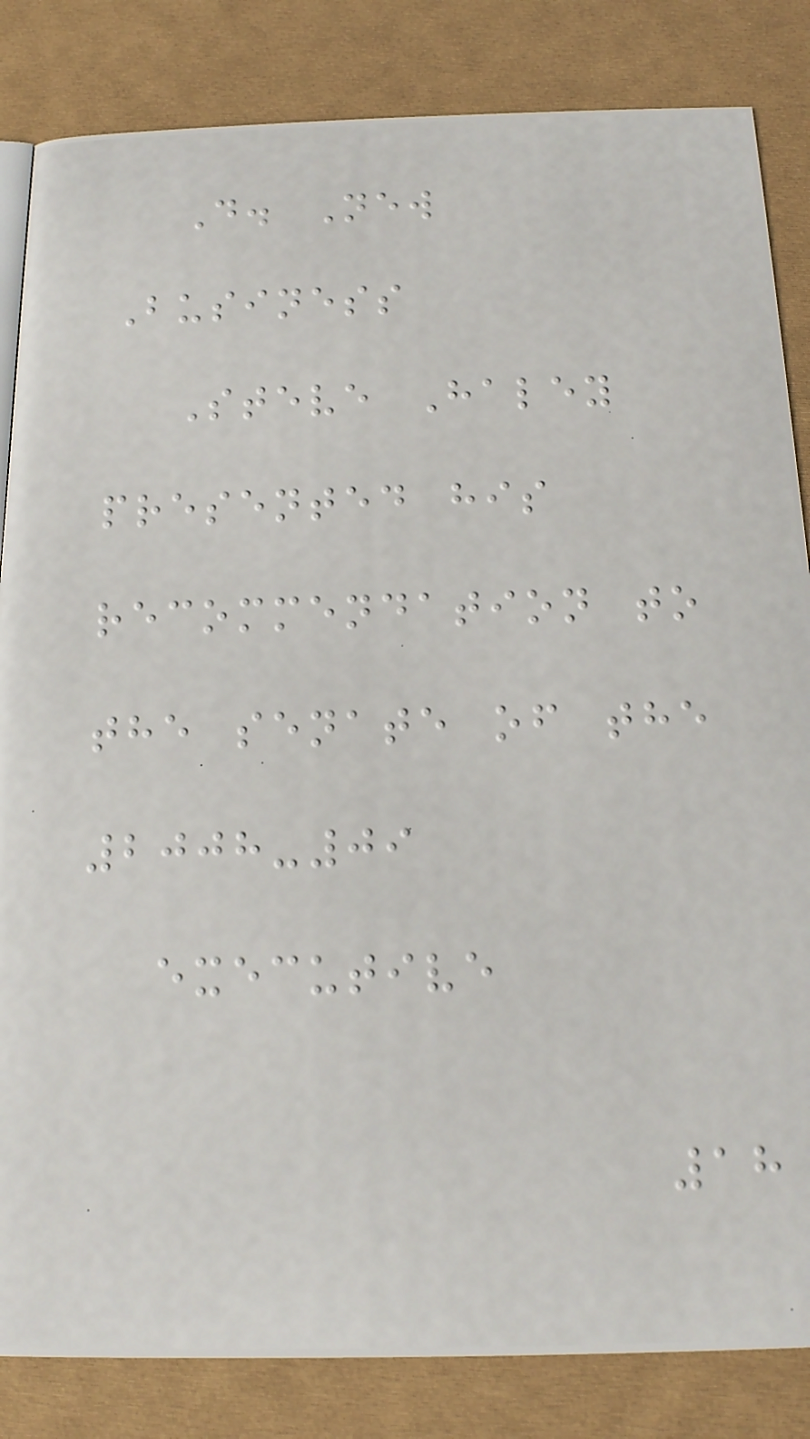D. New
Business
Steve Haley
presented his
recommendation to
the senate of the
2008-09
executive
18
